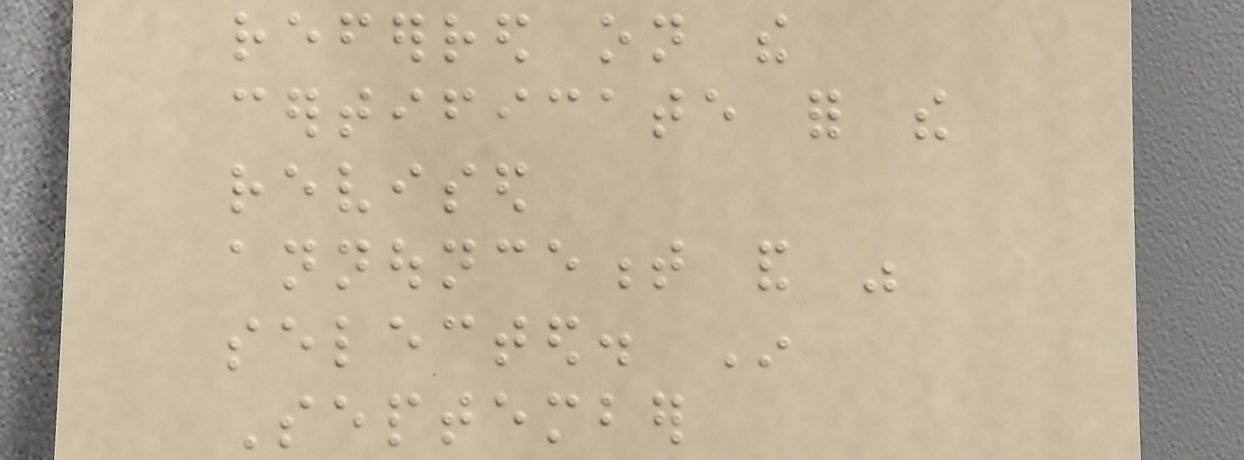referred on the
certificate for the
revised
announcement and was
selected. In
September
